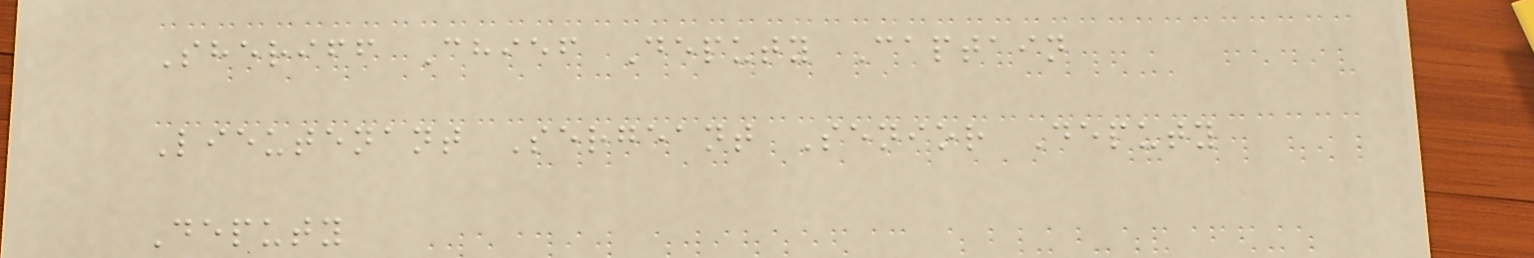Sheriff Chief Deputy Captain
Lieutenant Sergeant Senior Deputy
Deputy
